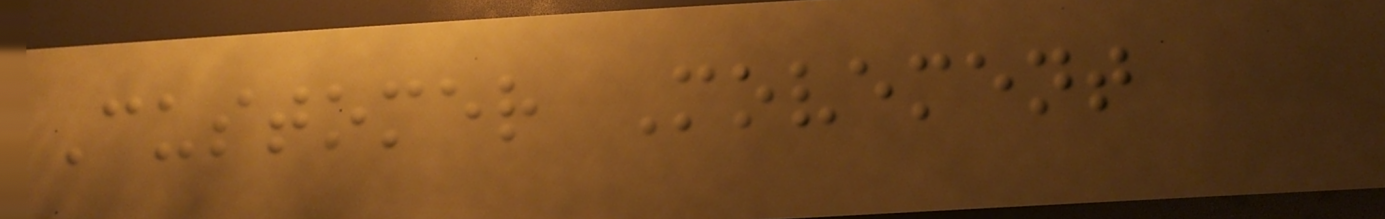Customer Movement
